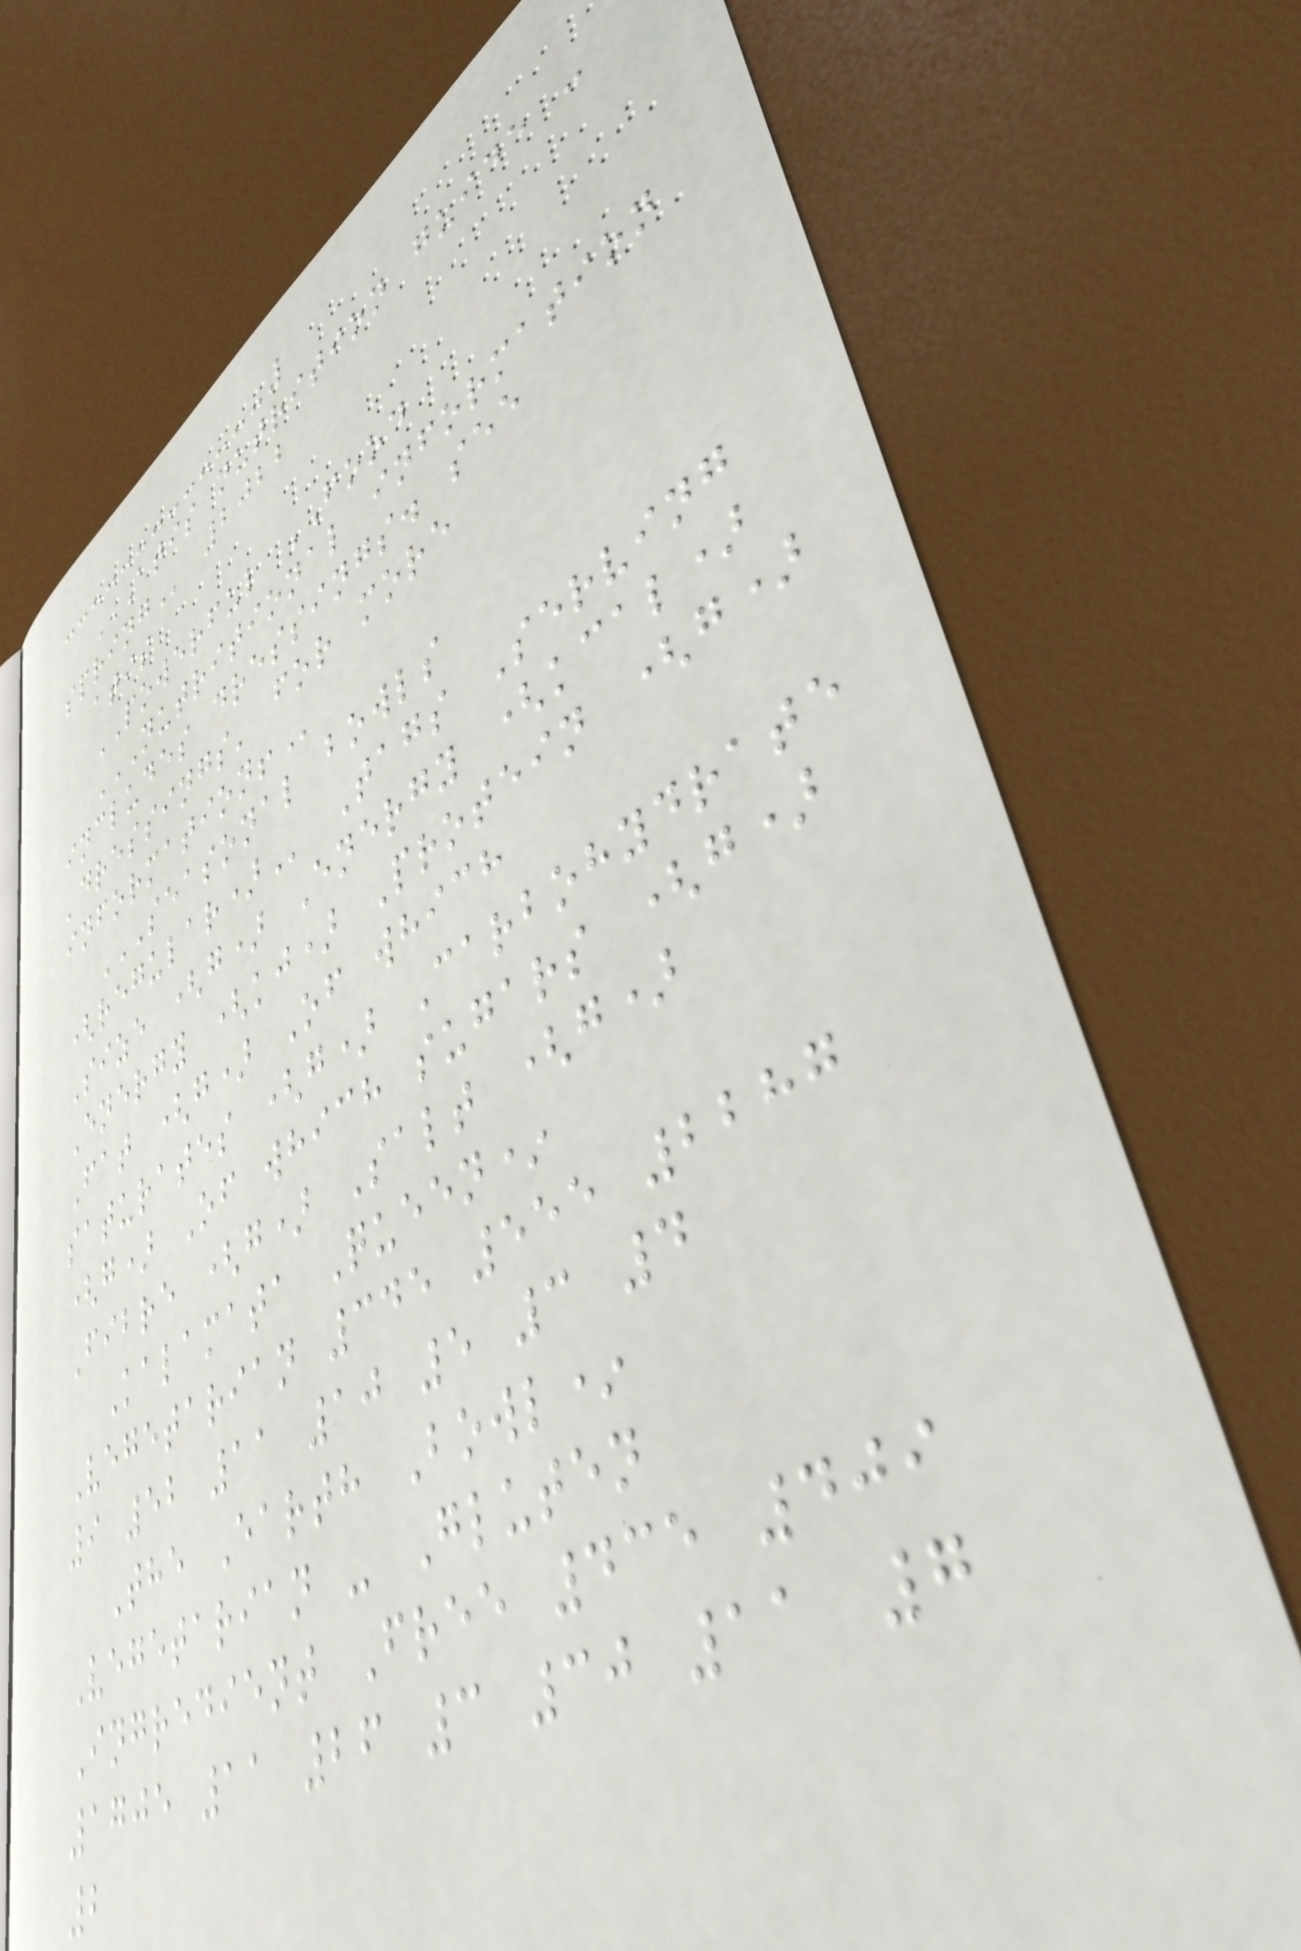ATIS NUTRITION GUIDE -
SPRING 2022
atis
POWERFUL FOOD
NUTRITIONAL INFORMATION
INCLUDES DRESSINGS. SEE
'DRESSINGS' FOR MORE
INFORMATION!
SEASONAL BOWLS
(REGULAR) Tags Serving
Size (g) Energy (kcal)
Energy (kj) Protein (g)
Fat (g) Of which
saturates (g) Carbohydrate
(g) Of which sugars (g)
Fibre (g) Salt (g)
Kalamata Queen*
Vegetarian 345 555 2287
9 52 11 10 5 3 4
The Earth Bowl*
Vegetarian - Gluten
Ingredient Free 435 409
1705 11 26 3 30 11 7
2
